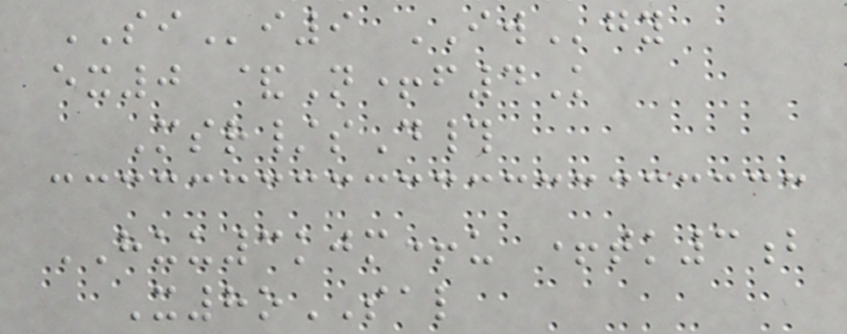SIi9 IWgy
ex0 &N+f4K
Msr/sD#
HUU3kjm+u +tk3b
X8oSAL
